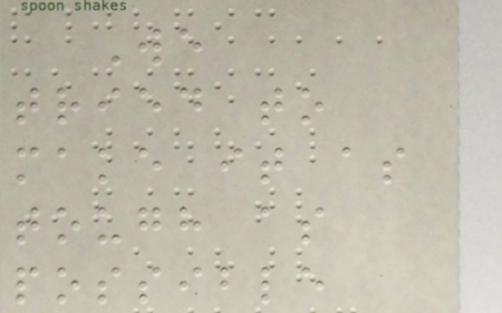We
tried to
make it as
tough as
possible
